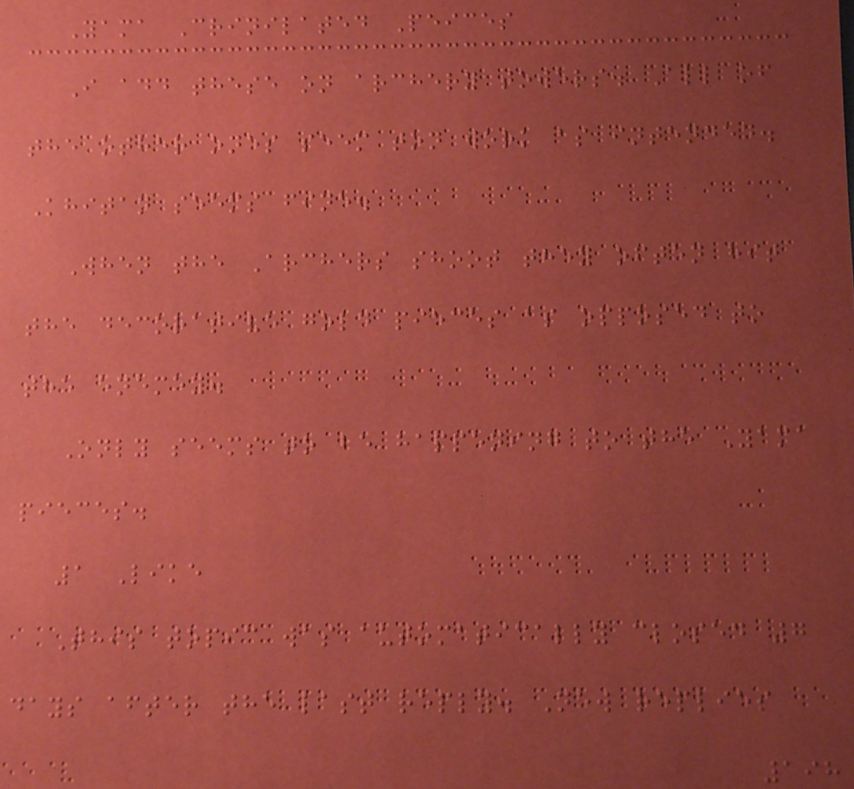Yama Crinilated Peices
I add these on archery towers. All of
the other ones seem ton work as intended.
Khitan seems fine.
When the Archers shoot they often hit
the decorative gold pieces as opposed to
the enemey.
Only seems to be happening to the Yama
pieces.
1 Like
This topic was automatically closed 7
days after the last reply. New replies
198
